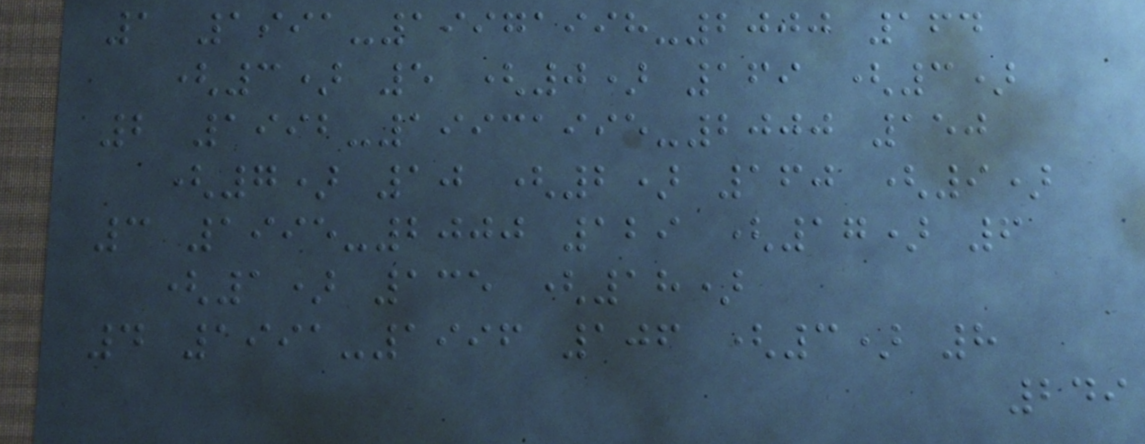1 1991-19971998-2000 164
(3) 5 (0) 169 (3)
2 1992-19931995-2000 150
(7) 10 (2) 160 (9)
3 1995-2000 129 (17) 6
(1) 135 (18)
4 1991-1996 106 (3) 8
249
